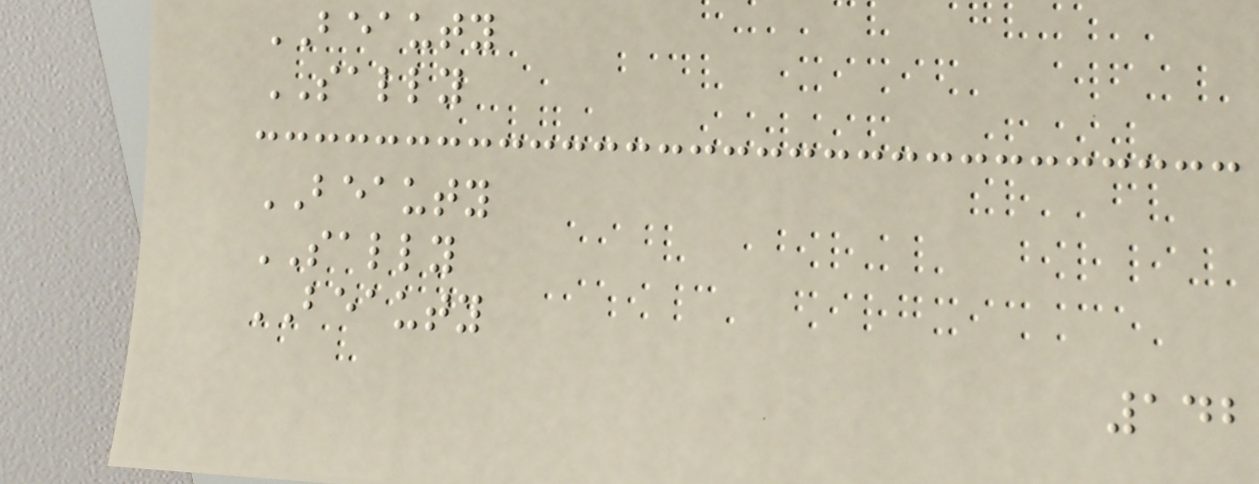BEAUTY
SALLY
BEAUTY
SALLY
BEAUTY
142
